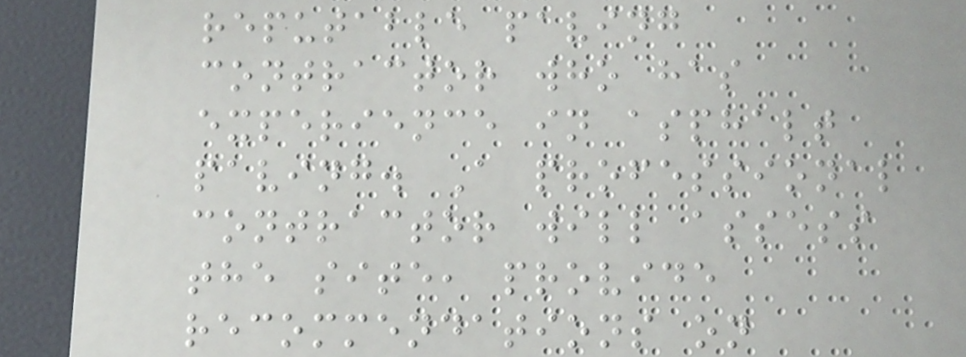reputable paving
contractor who has
experience in asphalt
paving. A professional
contractor will assess
the site, provide
recommendations on
